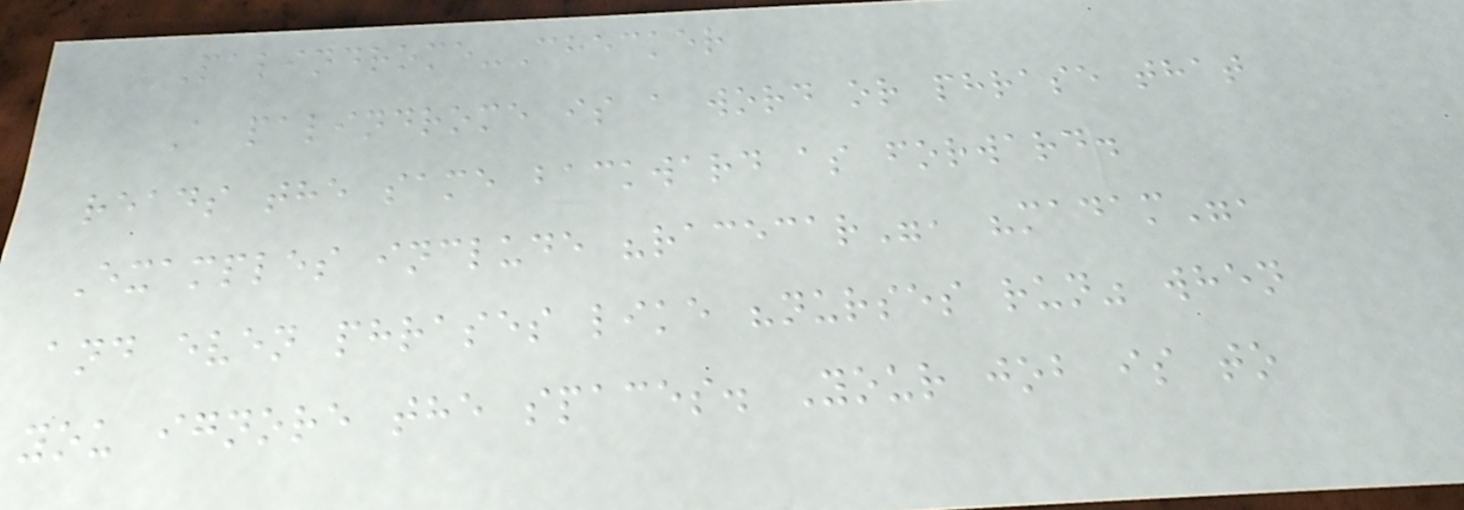Palindrome-Checker
A palindrome is a word or phrase that
reads the same backward as forward.
Examples include "racecar", "madam",
and even phrases like "nurses run" when
you ignore the spaces. Your job is to
